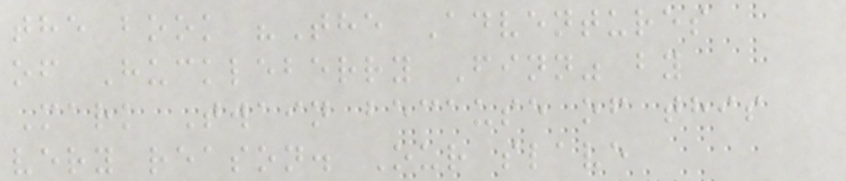the book "The Adventures
of Huckleberry Finn" by
Mark Twain because of this
very reason. Our slave
